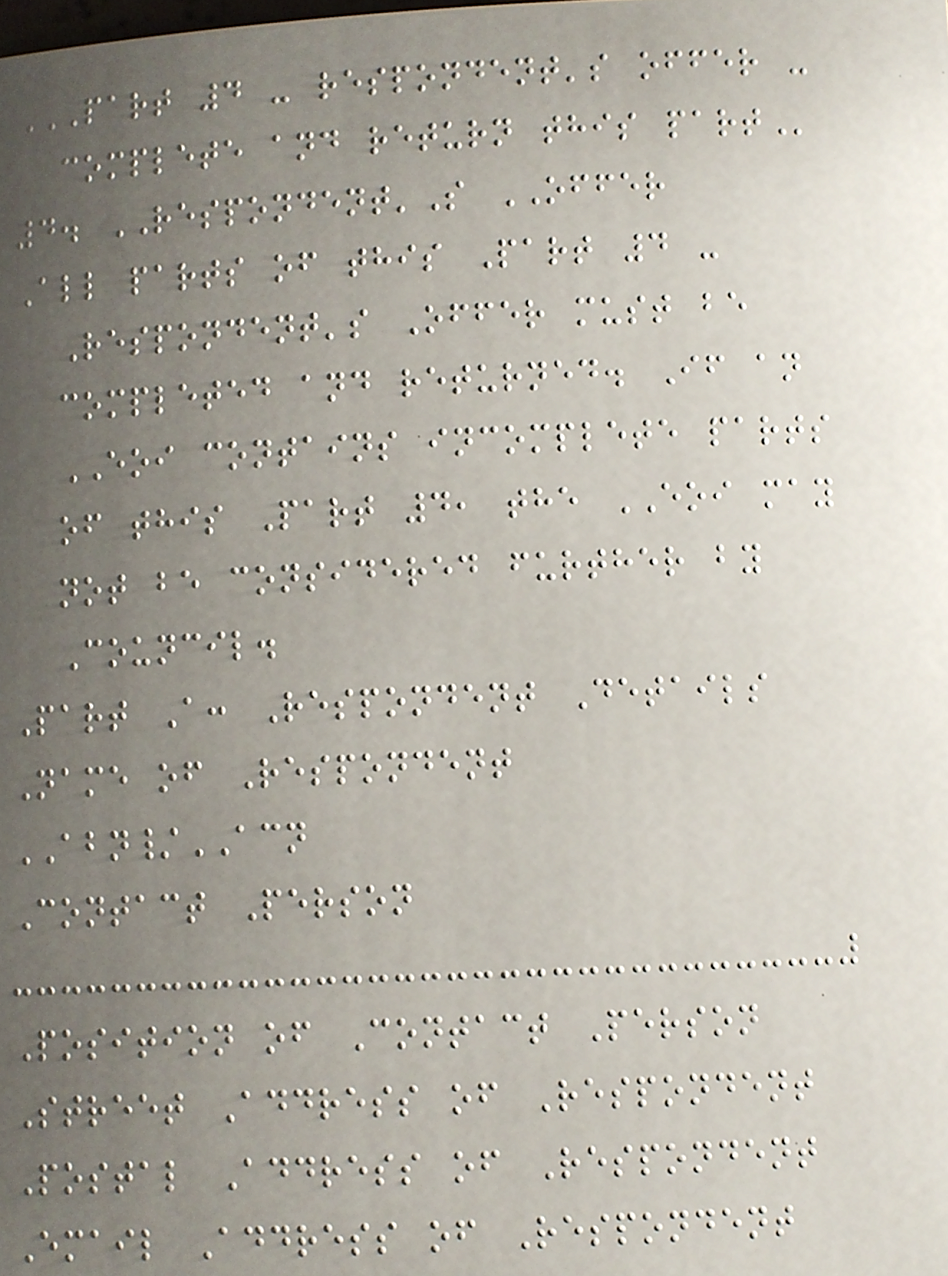PART 4 - RESPONDENT'S OFFER -
COMPLETE AND RETURN THIS PART
4. RESPONDENT'S OFFER
All parts of this Part 4 -
Respondent's Offer must be
completed and returned. If an
EOI contains incomplete parts
of this Part 4, the EOI may
not be considered further by
Council.
Part A: Respondent Details
Name of Respondent
ABN/ACN
Contact Person
Position of Contact Person
Street Address of Respondent
Postal Address of Respondent
Email Address of Respondent
